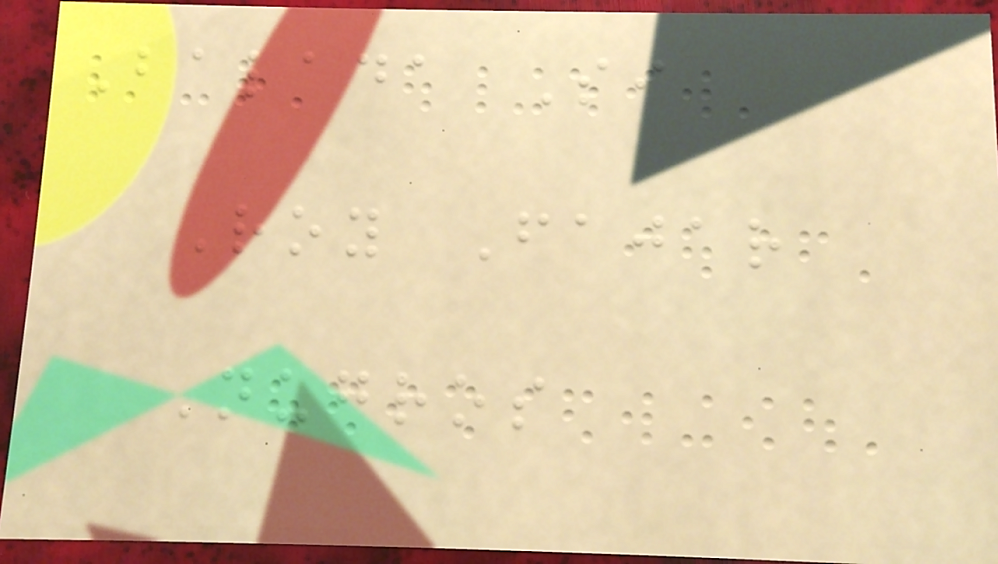Balada Si
Roy Fajar
Nugros
